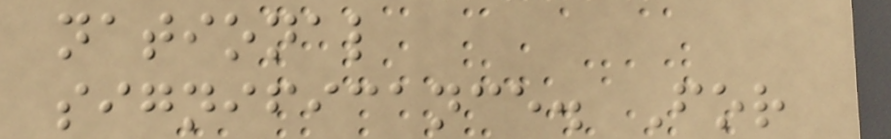national
significance. For
